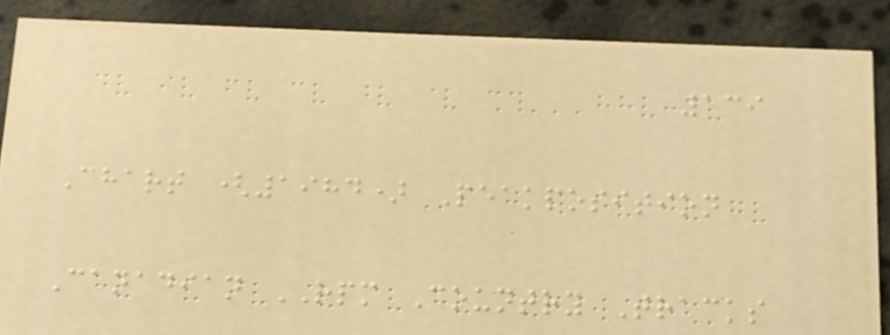139
Chart (1984) Peakposition
Canadian RPM Country Tracks
